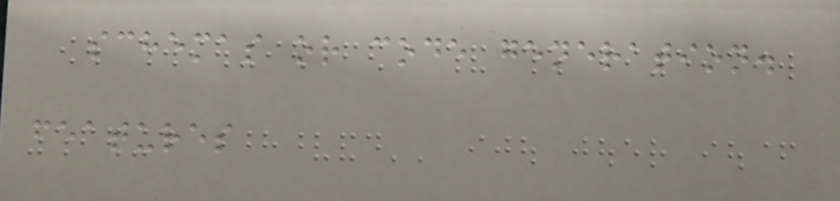schemas or code generation.
features
